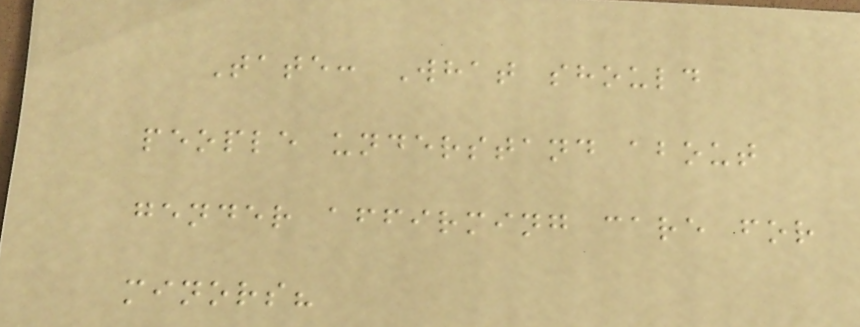Tate: What should
people understand about
gender affirming care for
minors?
